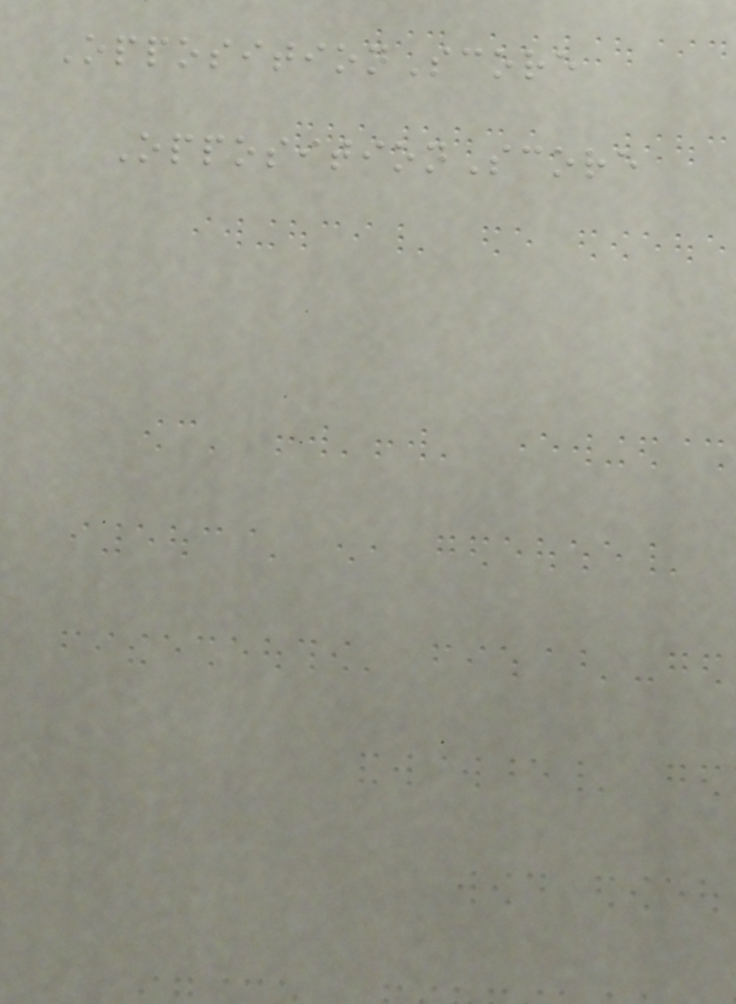OppositionScore
OppositionScore
